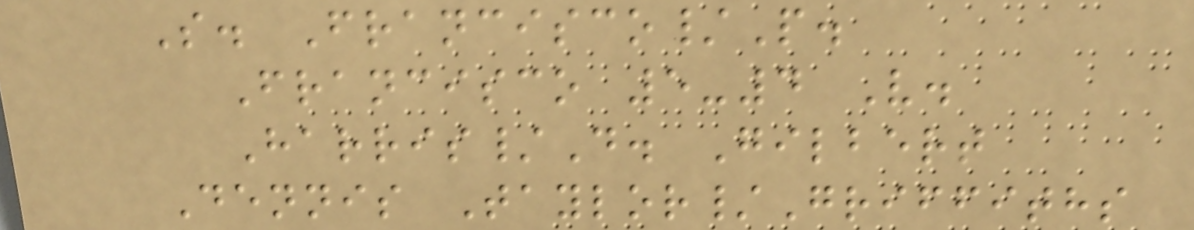S. Francisco/P.
Francisco 5-4 V.
Harris/D. Gilbert
Dennis Taylor/Griffiths
